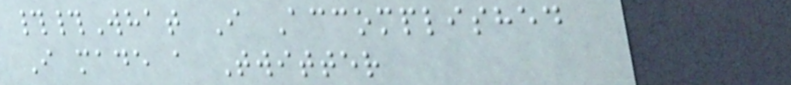##What I Accomplished
I made a Twitter
